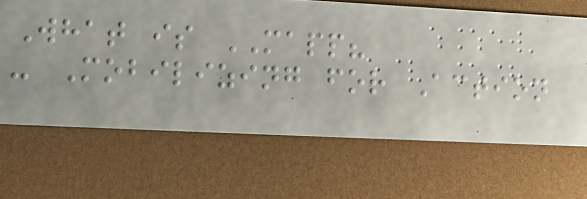What is MAPP?
- Mobilizing for Action
